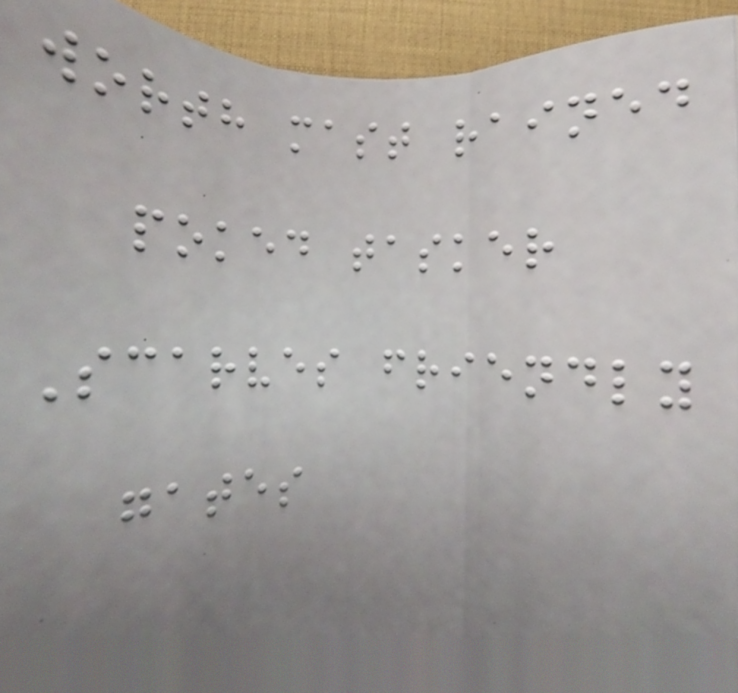worth mast rained
poked tasker
Scarves friendly
gates
